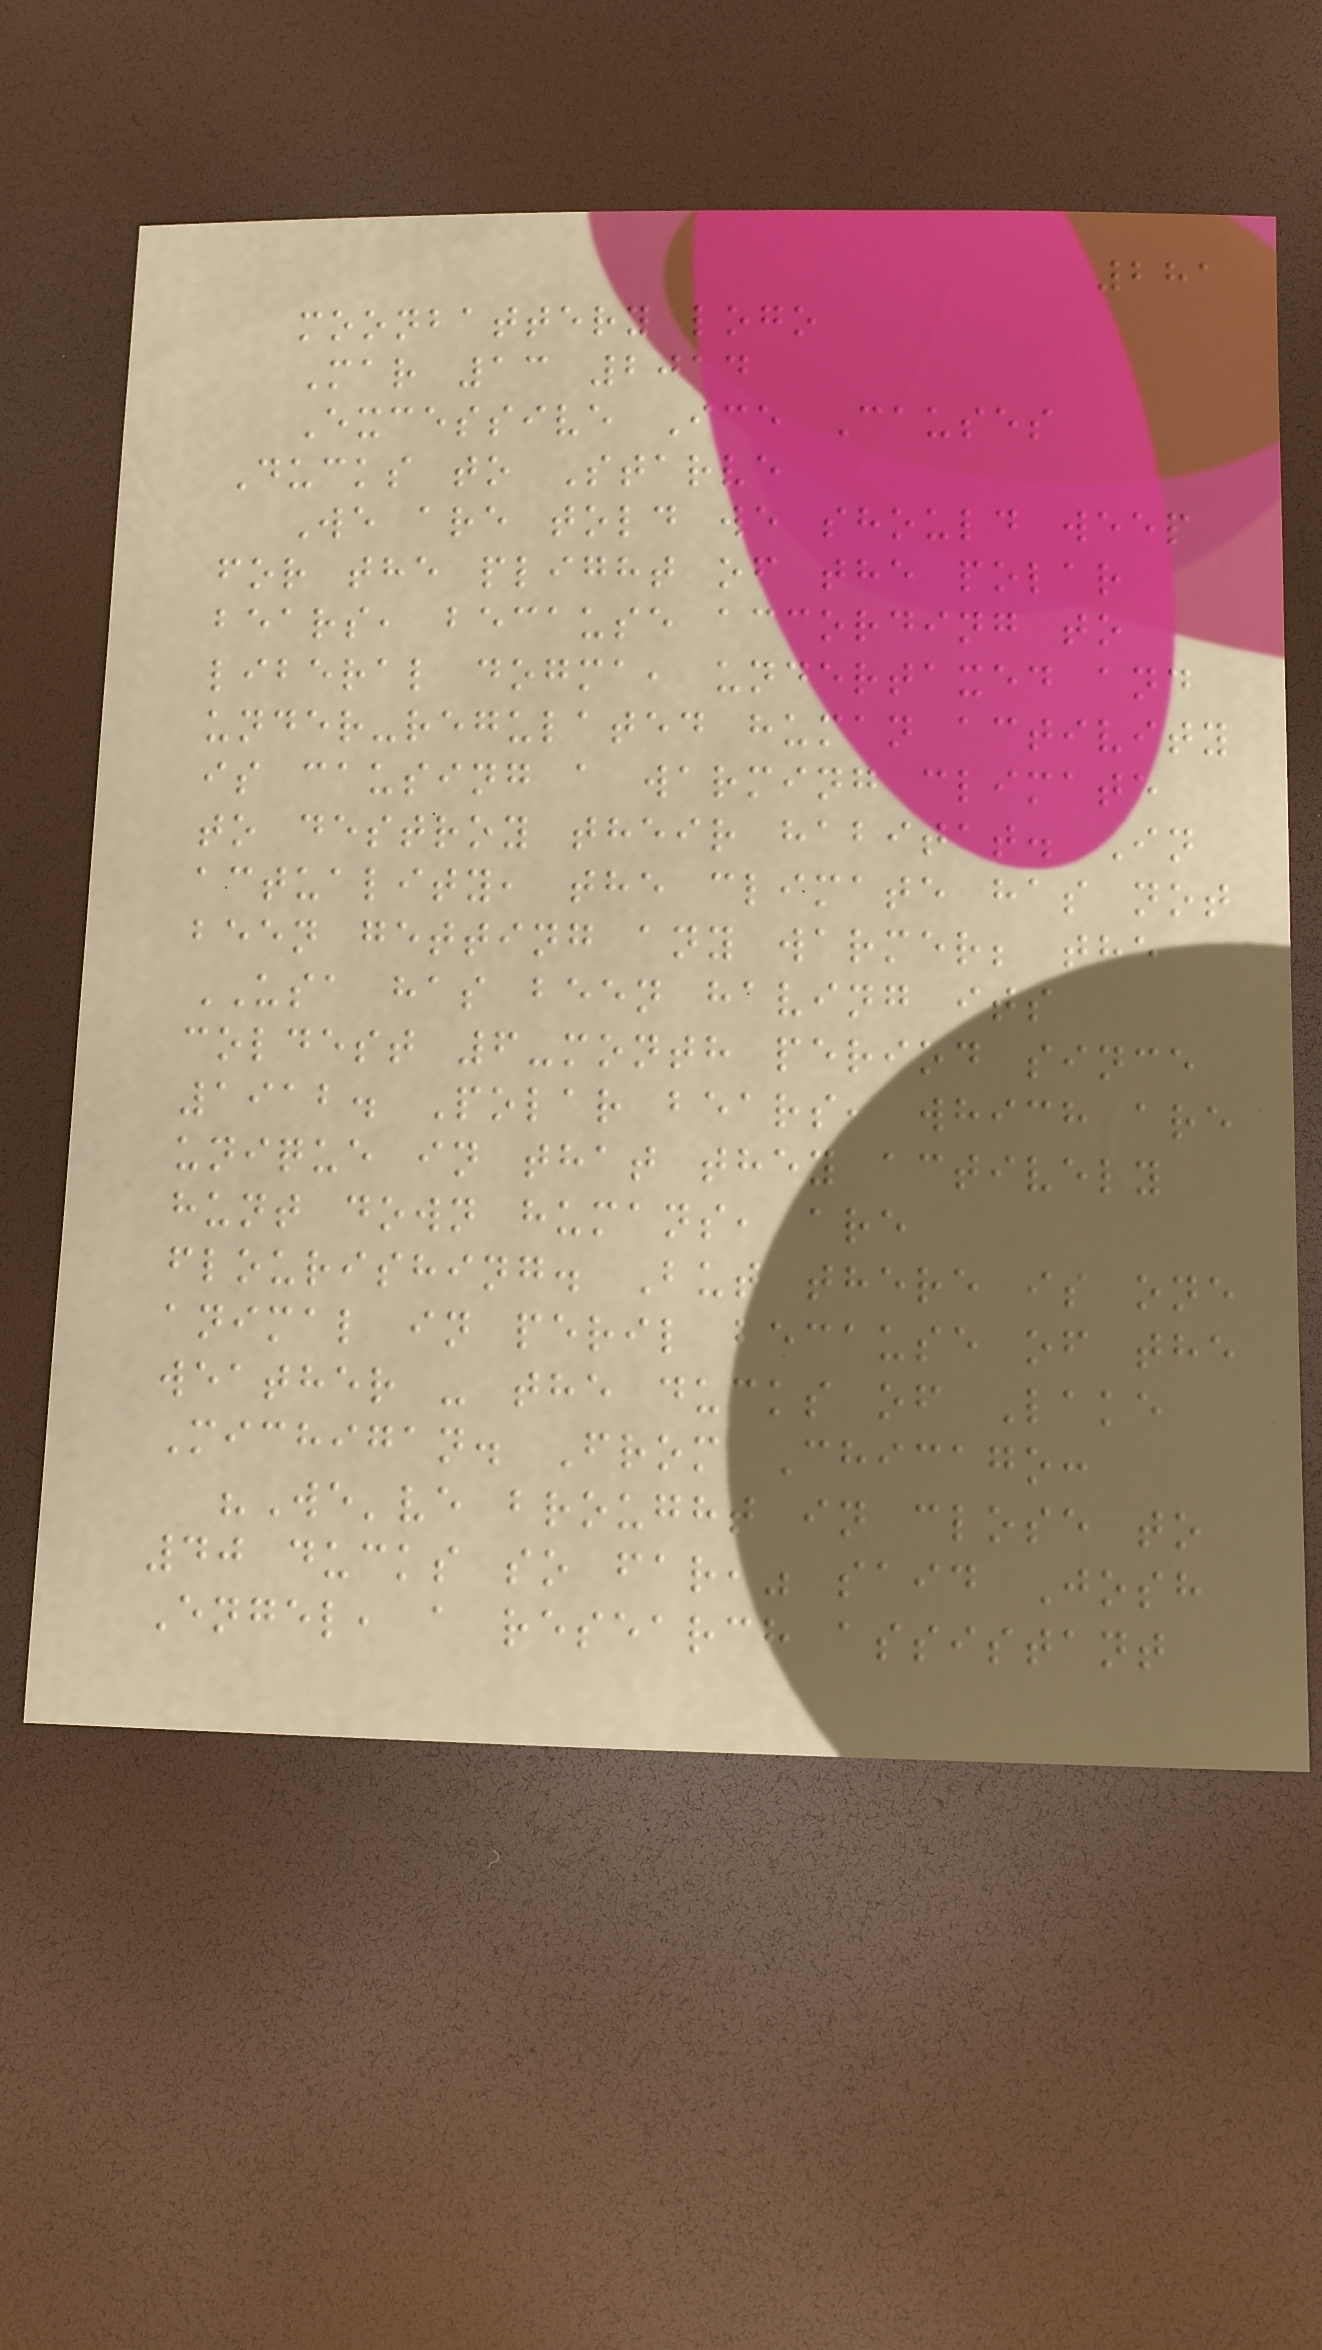281
moonbattery logo
Mar 13 2014
Excessive Ice Causes
Ducks to Starve
We are told we should weep
for the plight of the polar
bears, because according to
liberal dogma, undertaxed and
under-regulated human activity
is causing a warming climate
to destroy their habitat. In
actuality, the climate has not
been getting any warmer; the
USA has been having its
coldest 6-month period since
1912. Polar bears, which are
unique in that they actively
hunt down humans, are
flourishing. But there is one
animal in peril because of the
weather - the ducks of Lake
Michigan. From Chicago:
"We've brought in close to
40 ducks so far," said Josh
Engel, a research assistant
